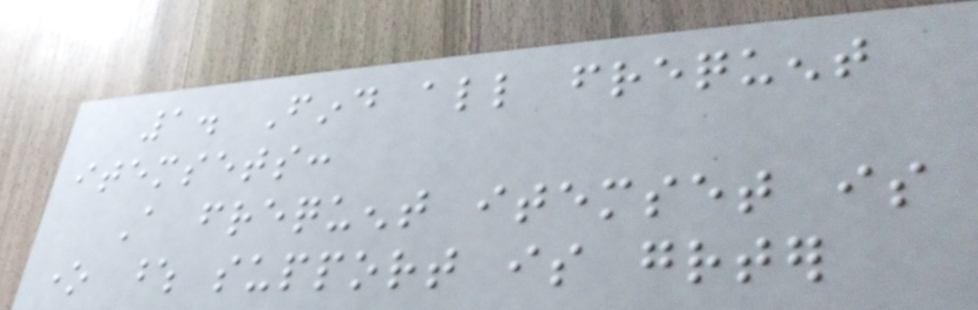1. Find all frequent
itemsets:
A frequent itemset is
one whose support is greater
